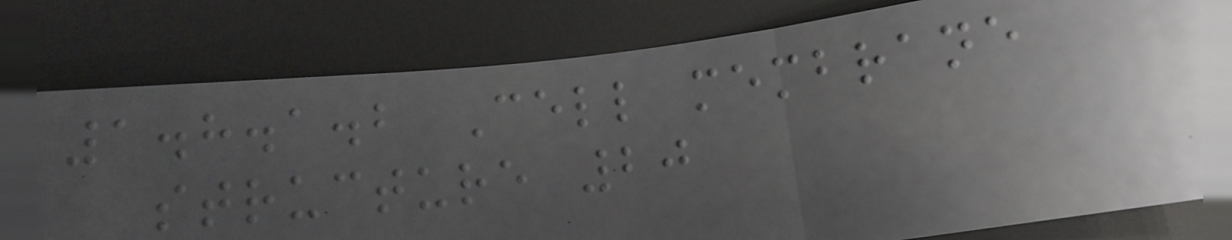1.8.1.2 Cell membrane
structure 20
